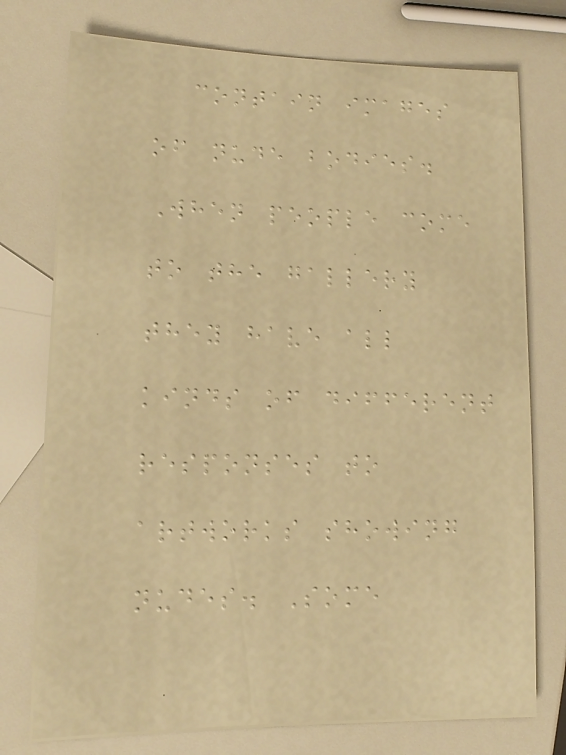contain images
of nude bodies.
When people come
to the gallery
they have all
kinds of different
responses to
artworks showing
nudes. Some
